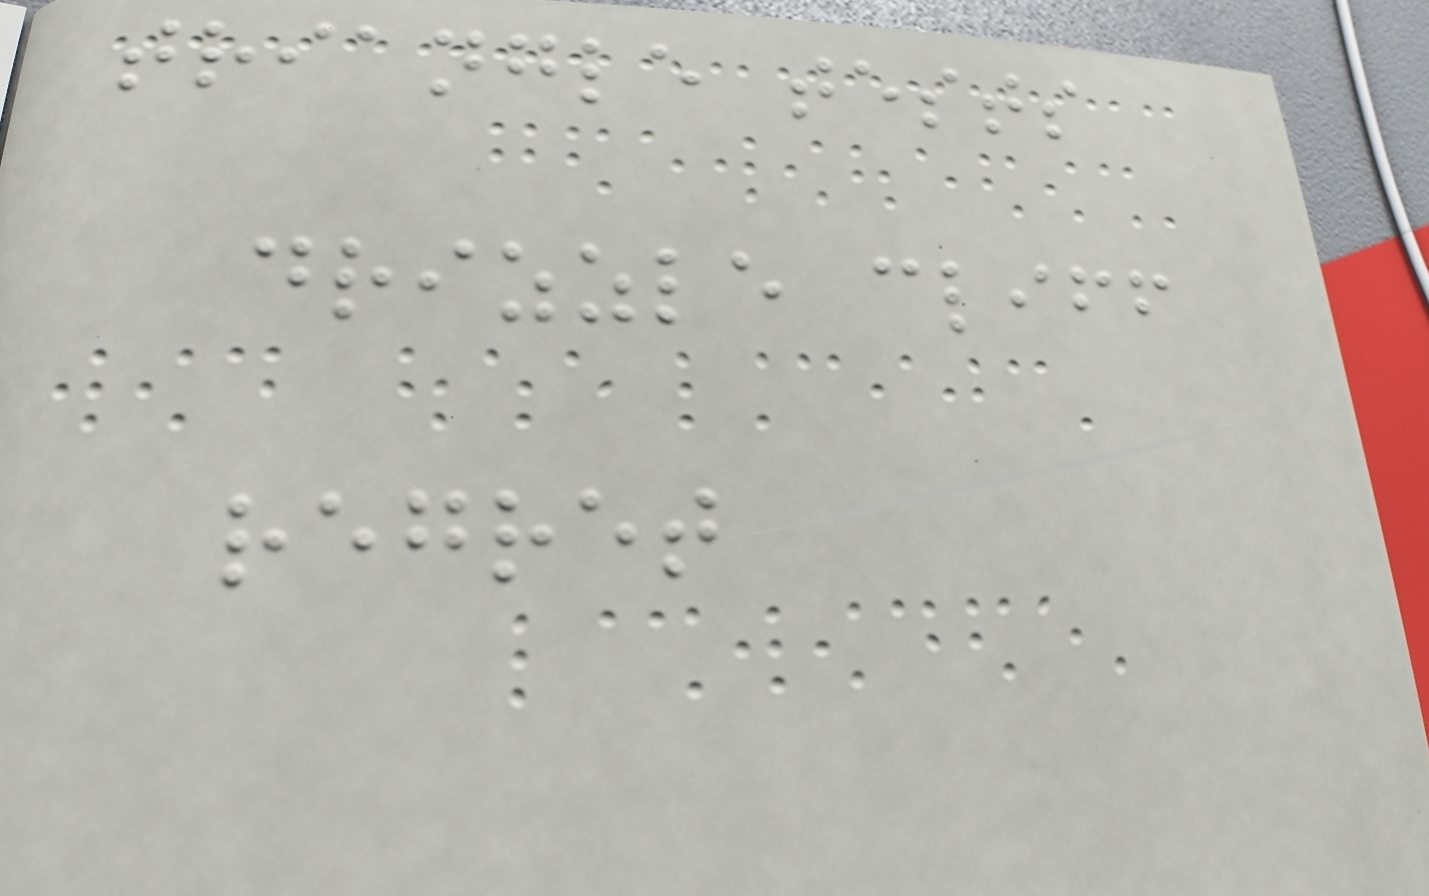triangle tests
drizzle cliff
regret
